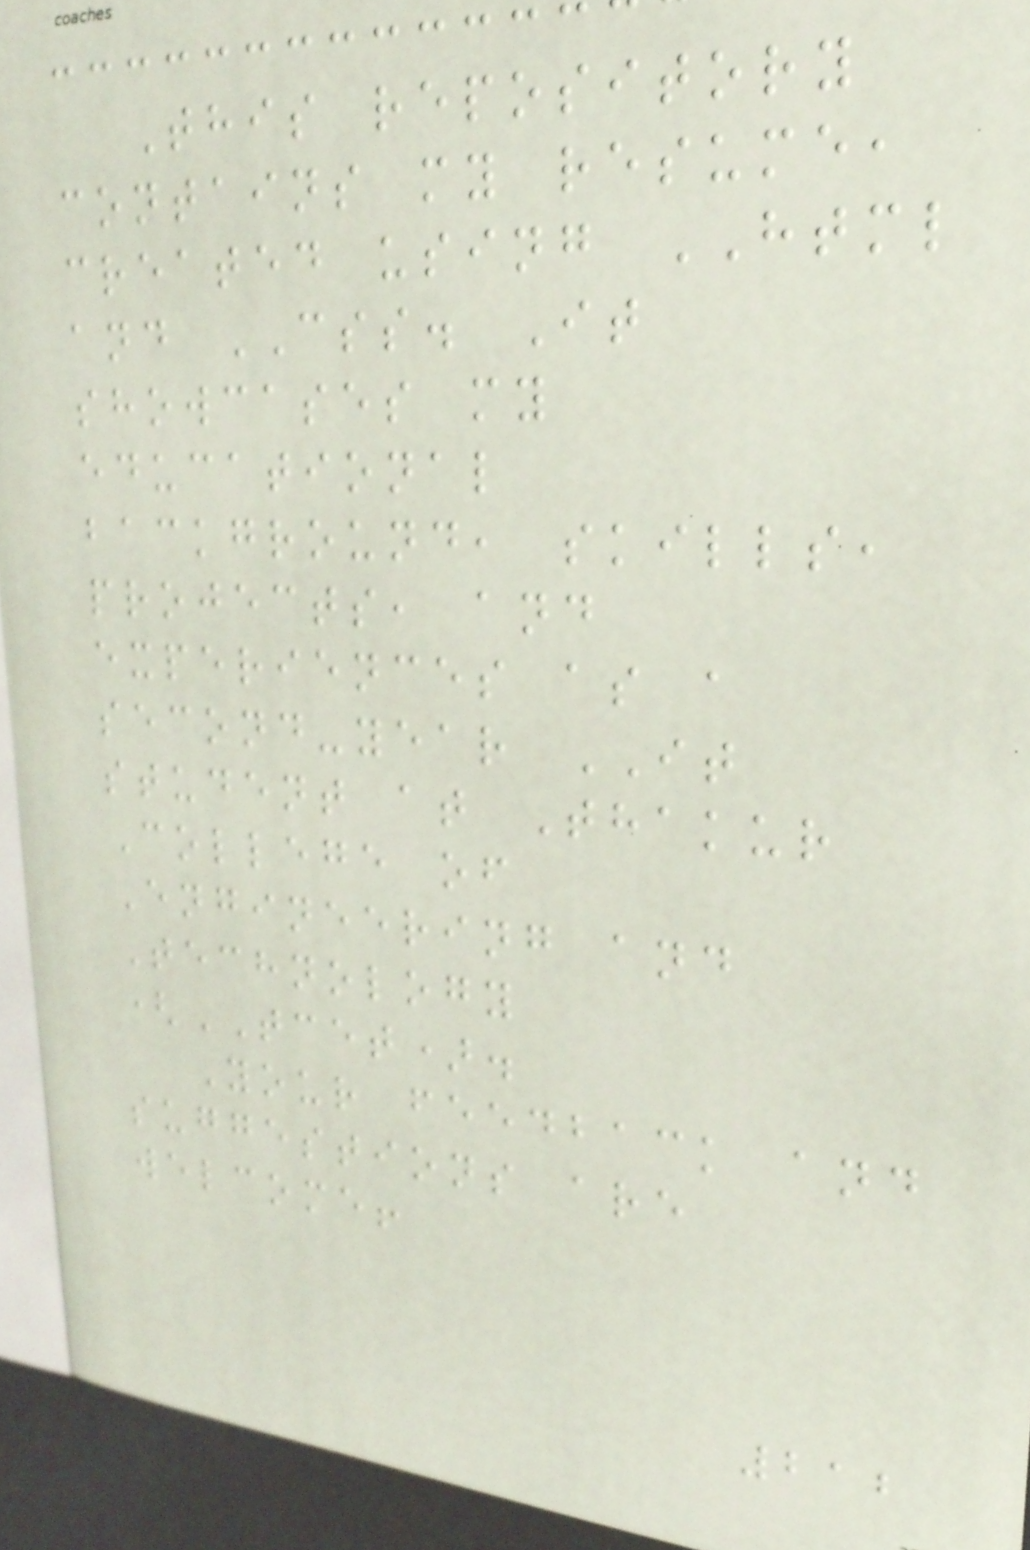This repository
contains my resume,
created using HTML
and CSS. It
showcases my
educational
background, skills,
projects, and
experiences as a
second-year IT
student at Thakur
College of
Engineering and
Technology
(TCET).
Your feedback and
suggestions are
welcome!
212
